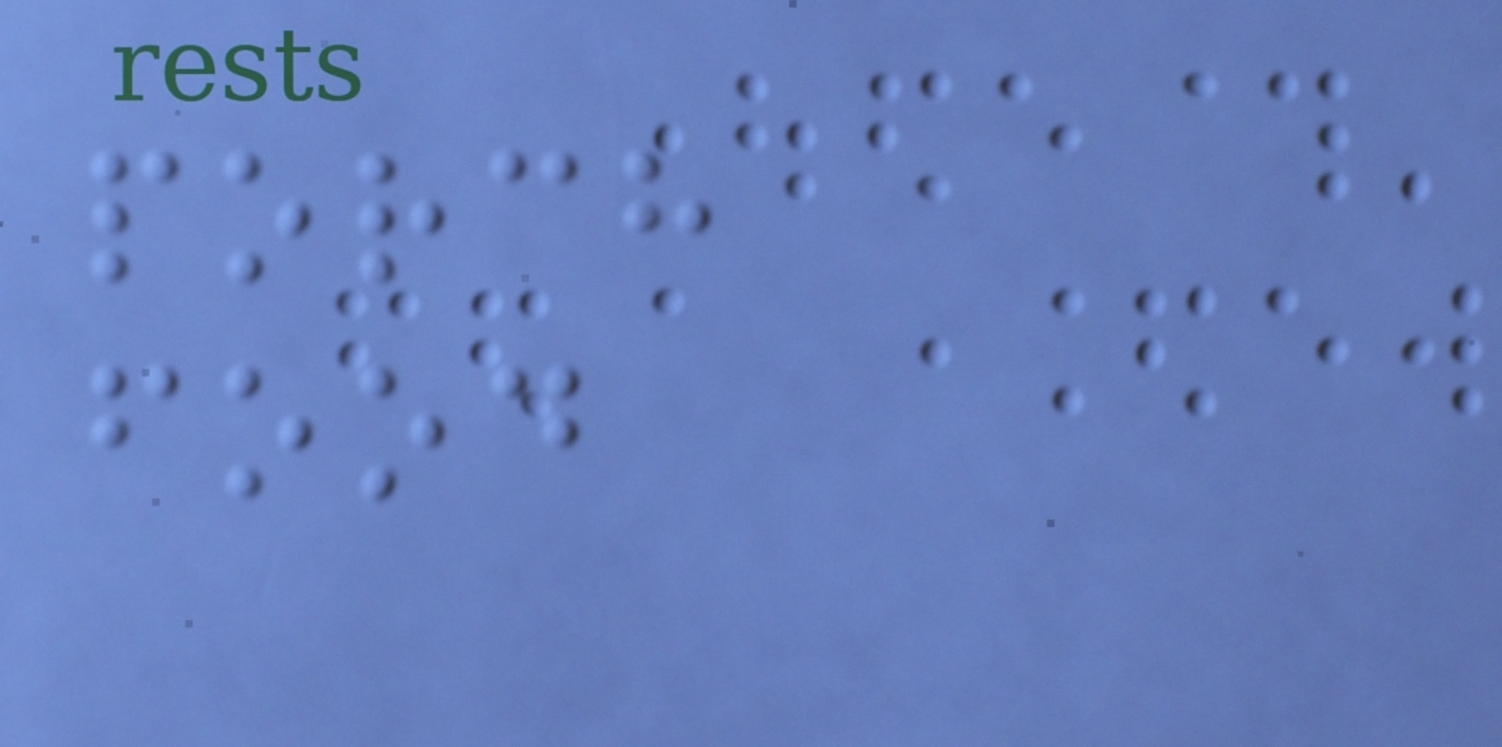porch
food
